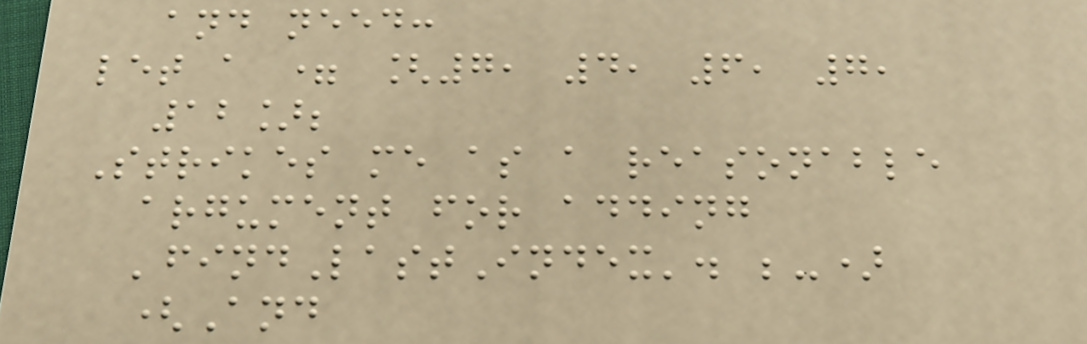and need:
let a = [7, 4, 6, 7,
12];
Strikes me as a reasonable
argument for adding
'findLastIndex'. ;-)
(And
